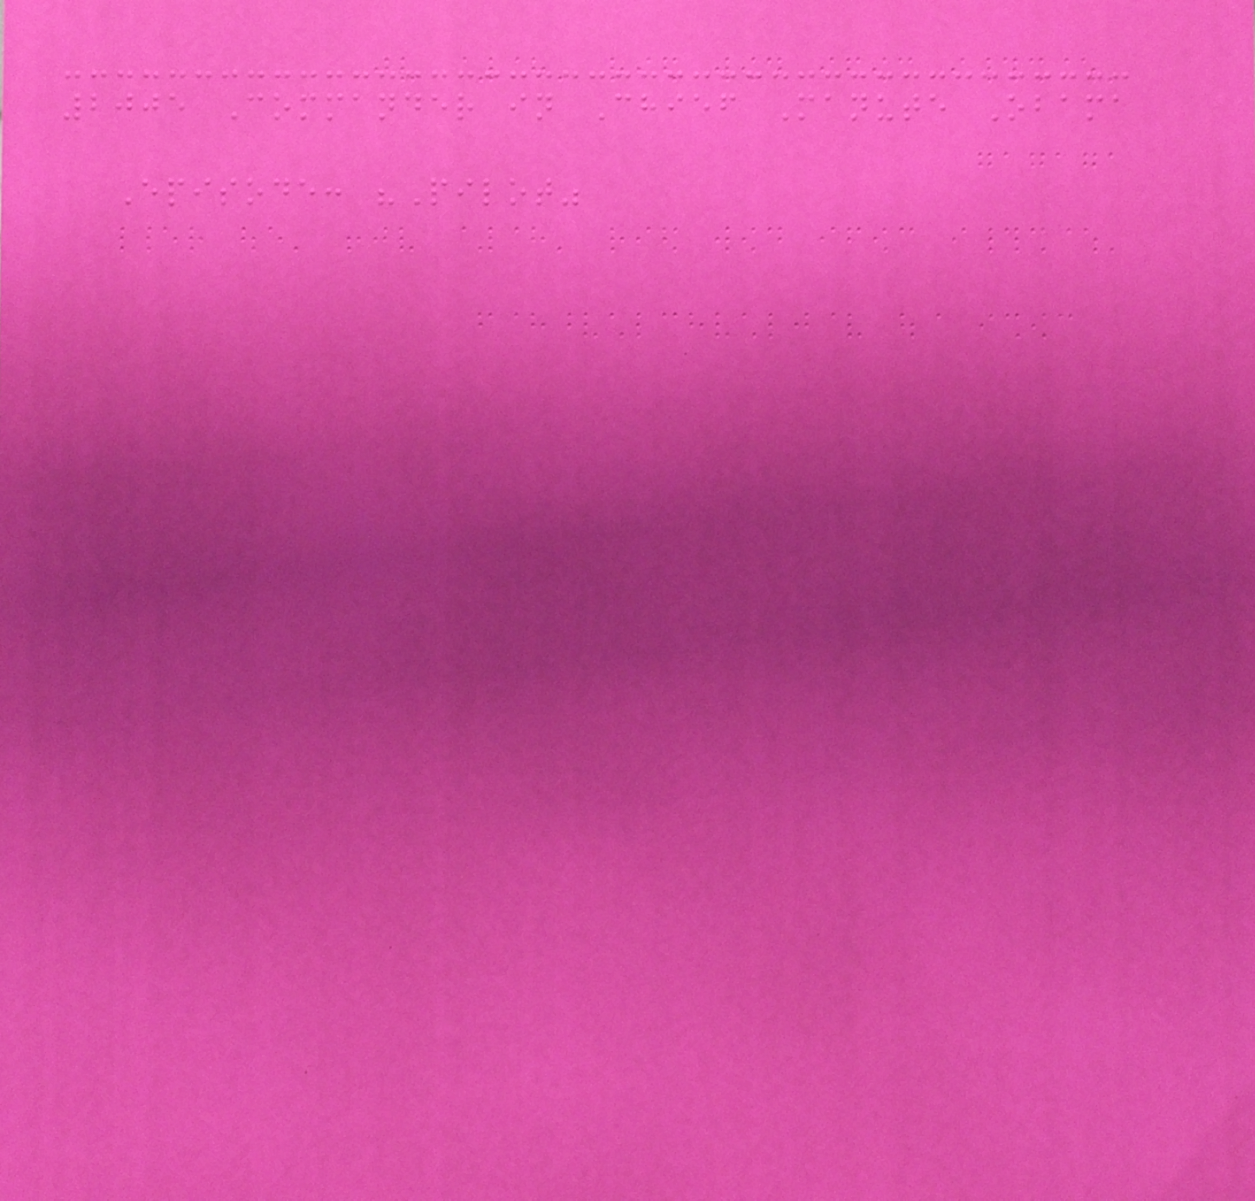2005 Commander in Chief Manute Obama
Episode: "Pilot"
